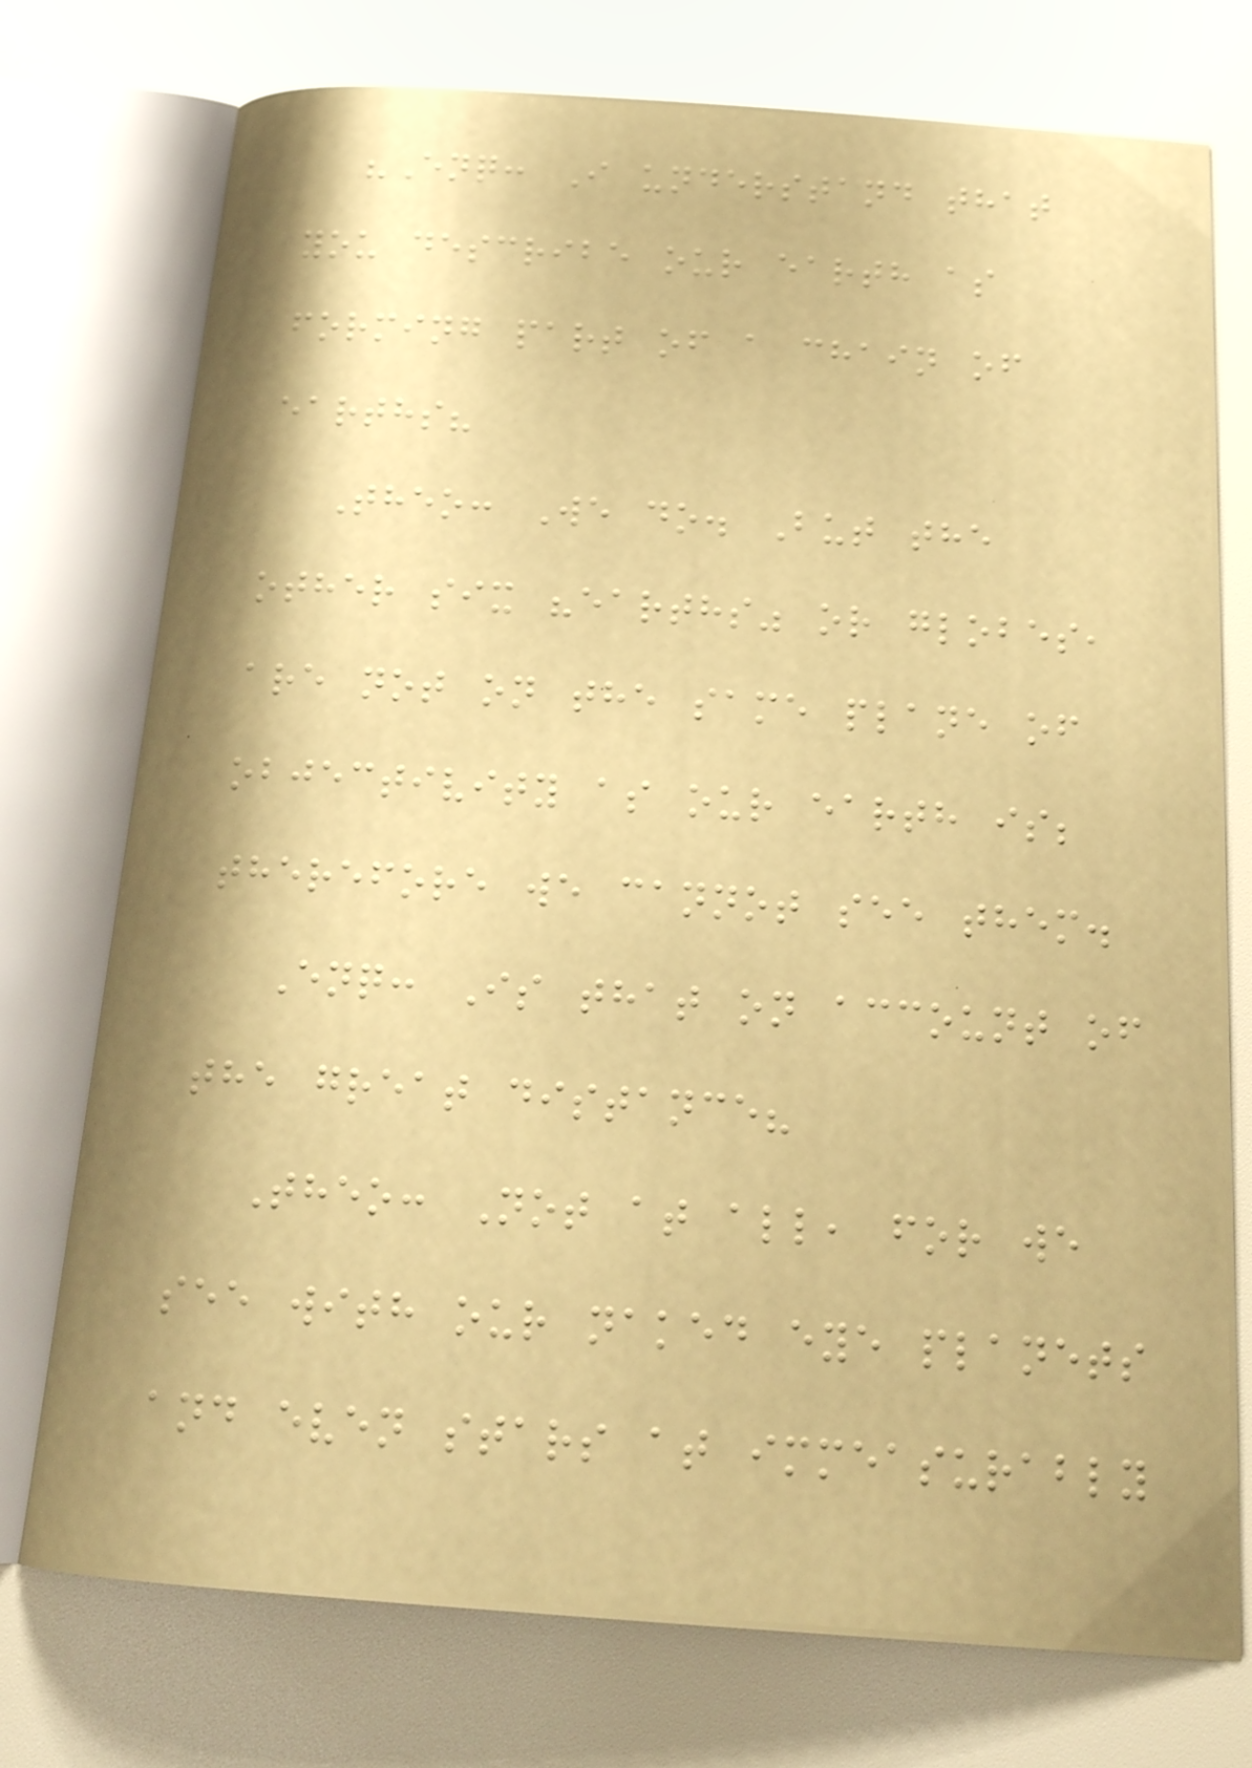"Enq: I understand that
you describe our earth as
forming part of a chain of
earths?
Theo: We do. But the
other six "earths" or globes,
are not on the same plane of
objectivity as our earth is;
therefore we cannot see them.
Enq: Is that on account of
the great distance?
Theo: Not at all, for we
see with our naked eye planets
and even stars at immeasurably
